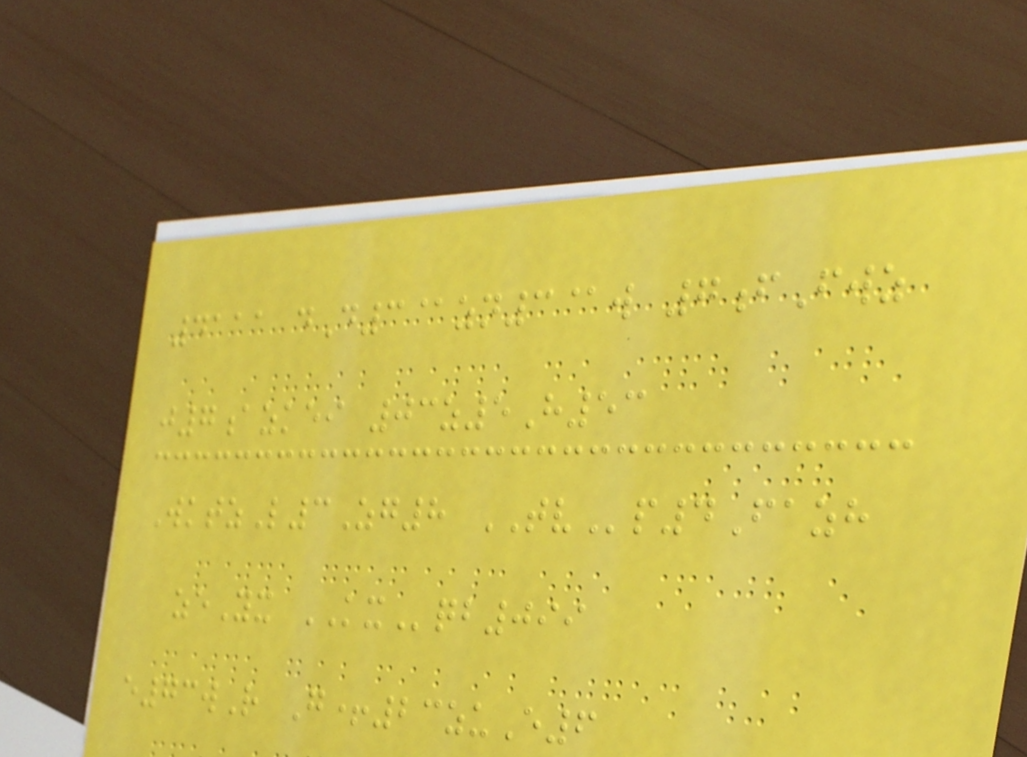4111 dD3@zn3@w 7fFwz
j7azkei 03z5H53
WktzL3Zg8 TVp4Fazh
zeYx KXqb099
e73wR G+23zuE6
